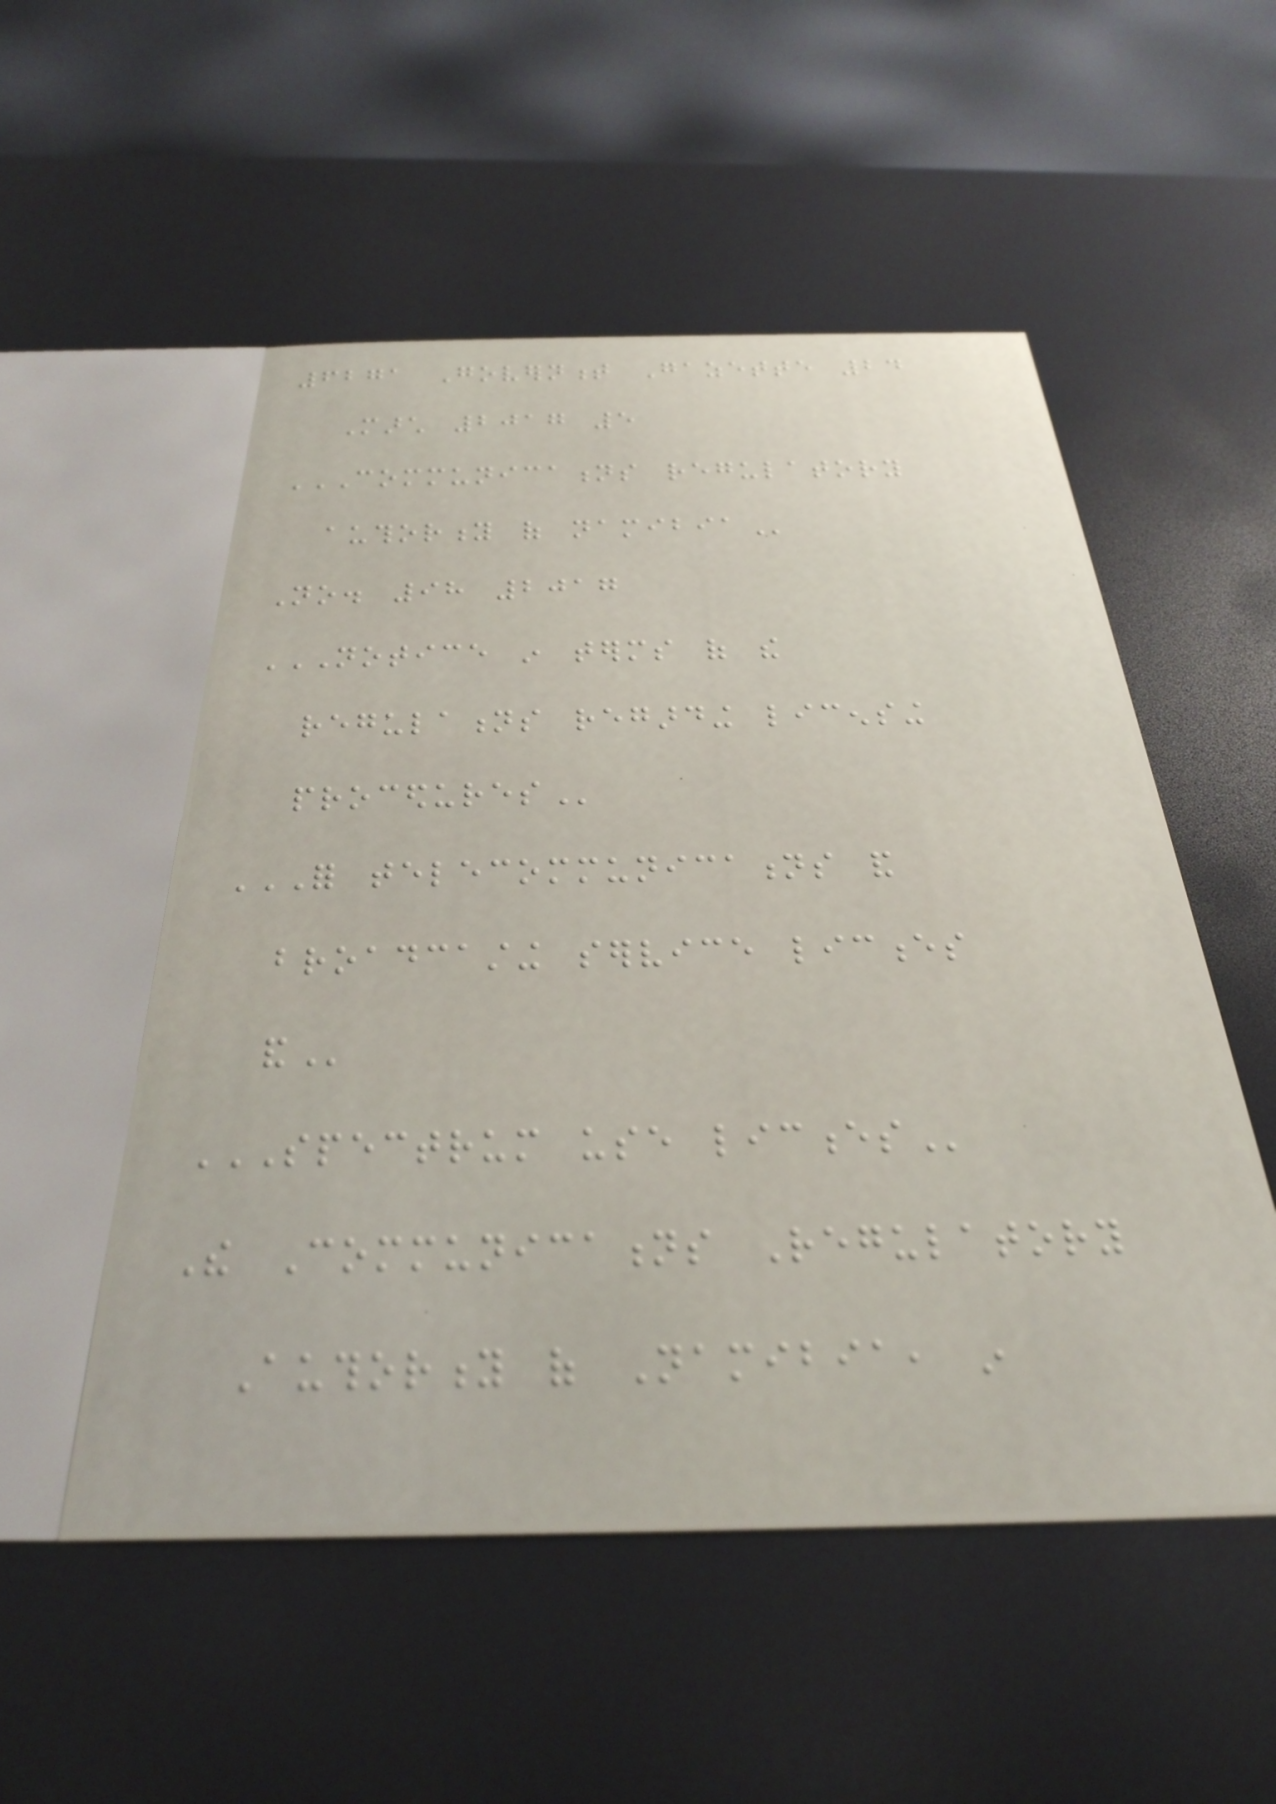6271 Government Gazette 24
March 2017 5
COMMUNICATIONS REGULATORY
AUTHORITY OF NAMIBIA
No. 98 2017
NOTICE IN TERMS OF THE
REGULATIONS REGARDING LICENSING
PROCEDURES
FOR TELECOMMUNICATIONS AND
BROADCASTING SERVICE LICENCES
AND
SPECTRUM USE LICENCES
The Communications Regulatory
Authority of Namibia, in
